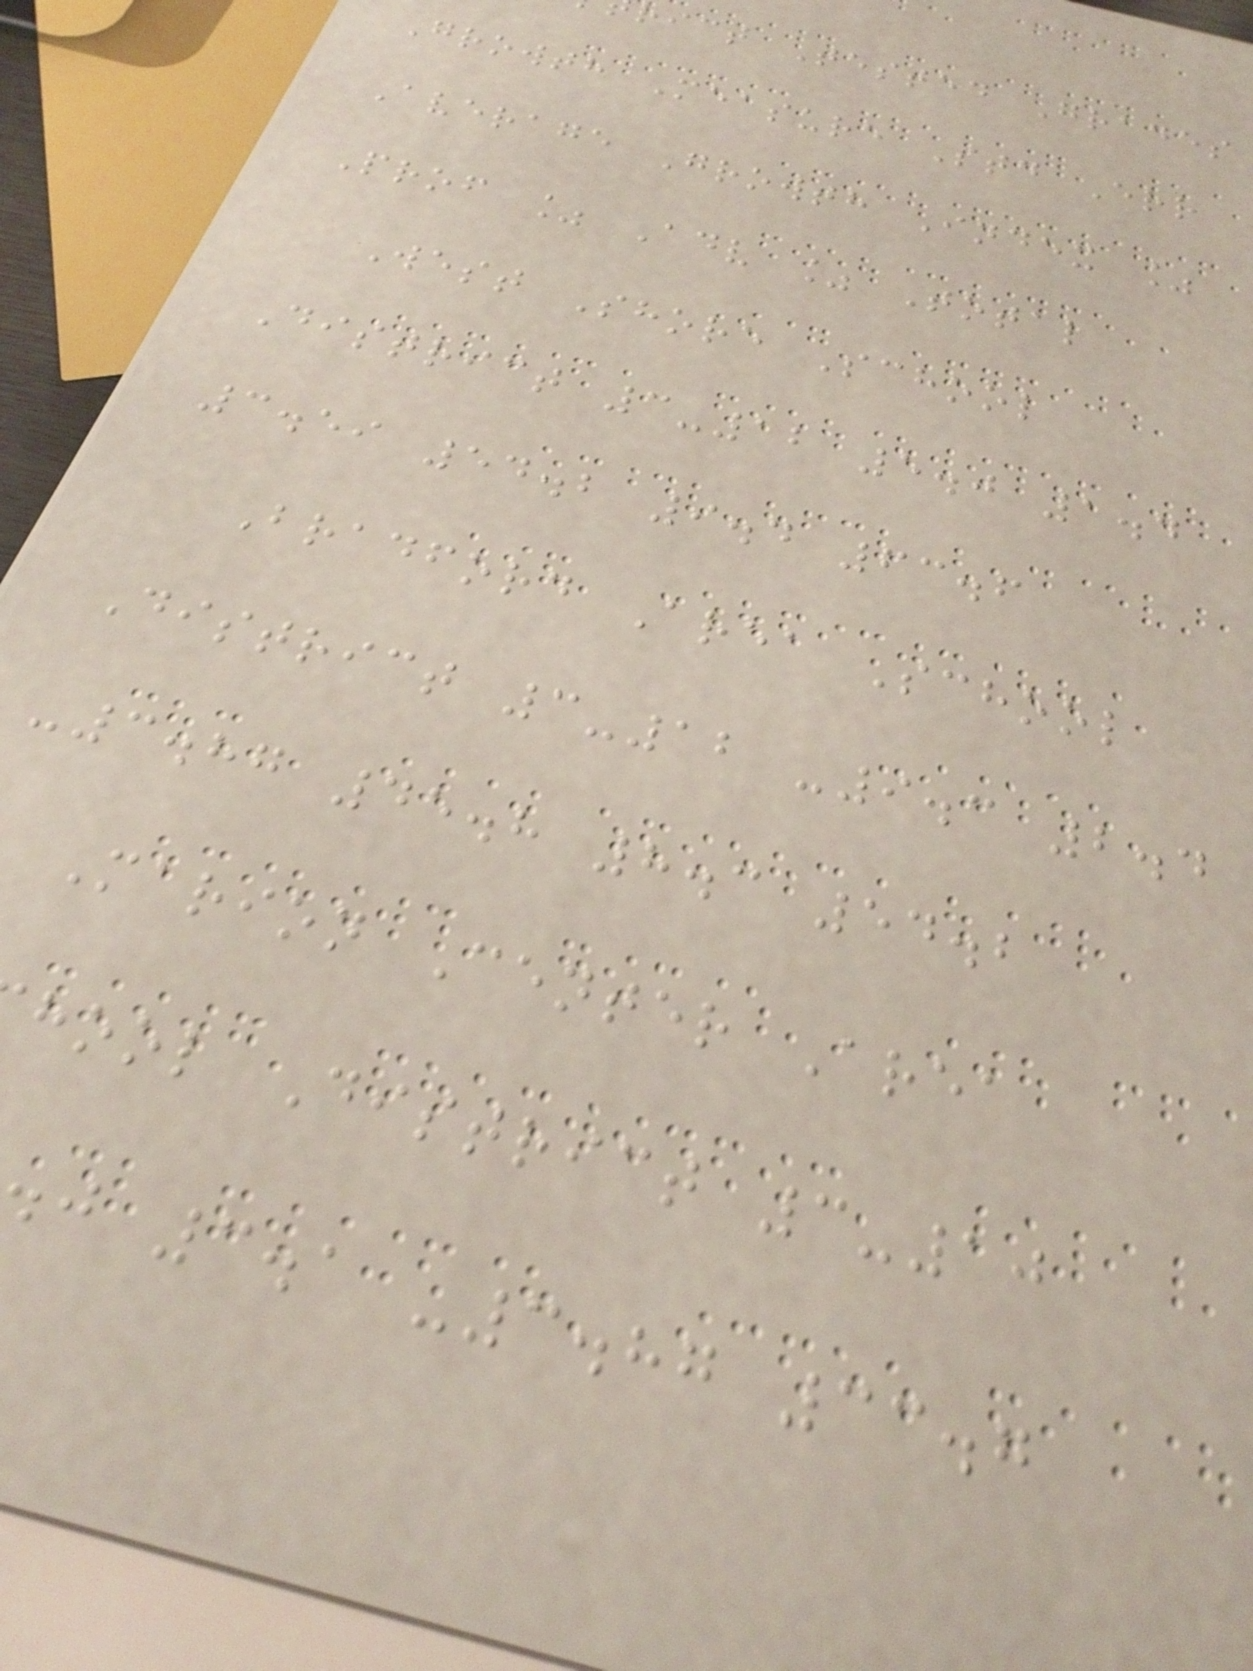rict Tested Grades
Growth Measure Std Err
Average Growth Index %
Prof % Adv % Total
West Shore School
District 3-12 5.0 1.4
3.59 54.2 9.4 63.6
Bradford Area School
District 3-12 -9.3 2.4
-3.87 45.8 8.3 54.2
Marion Center Area
hool District 3-10
j 3.1 -3.87 33.7
